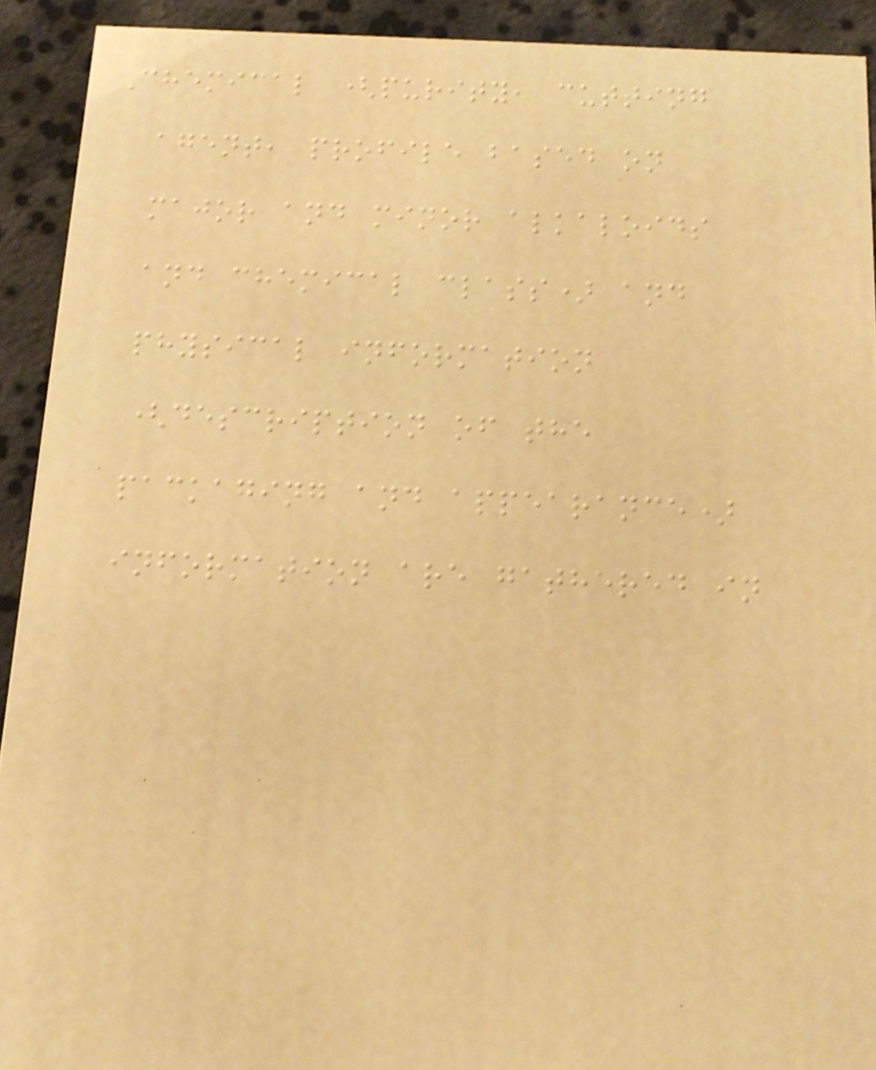Chemical (purity, cutting
agent, profile based on
major and minor alkaloids
and chemical class) and
physical information
(description of the
packaging and appearance)
information are gathered in
